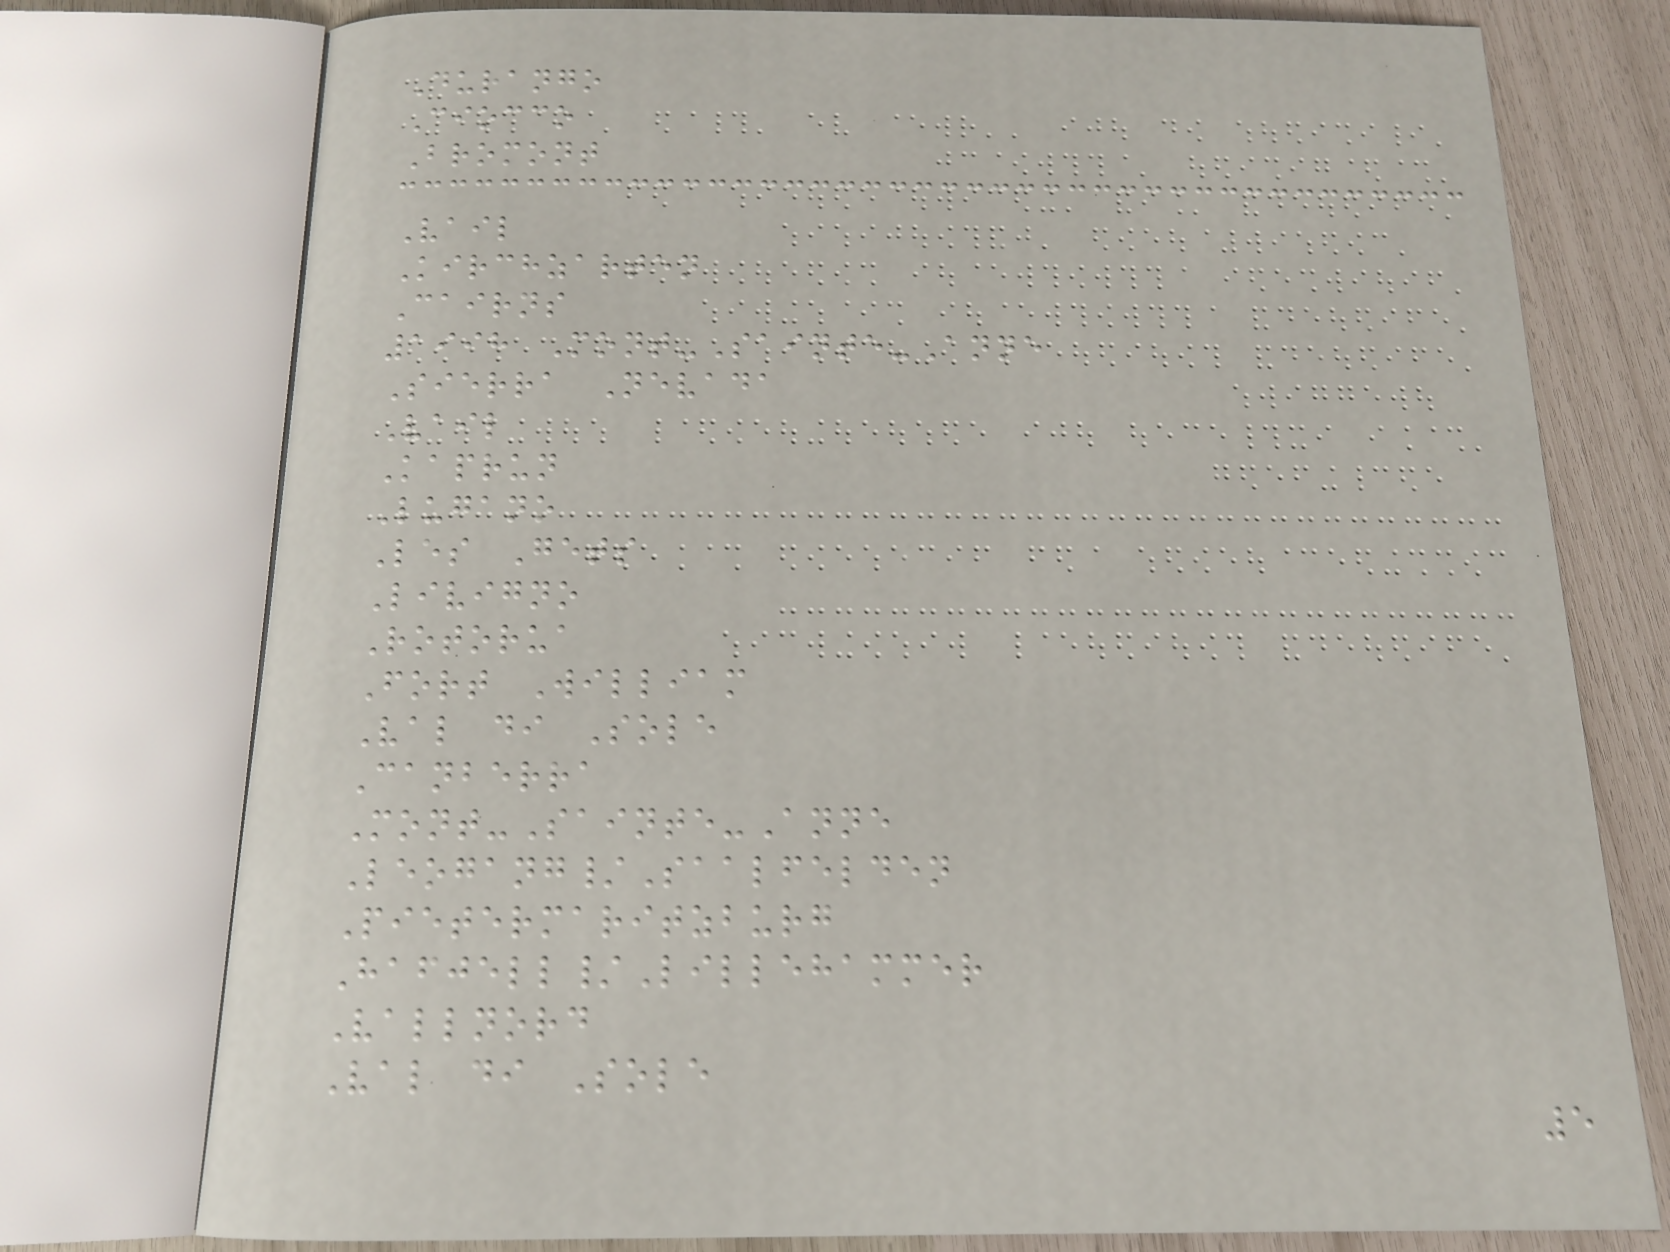Durango
Ciocco
Bromont
Vail
Kirchzarten
Cairns
1998 Mont-Sainte-Anne
Sierra Nevada
Vail
Kaprun
Lugano
Les Gets
Livigno
Rotorua
Fort William
Val di Sole
Canberra
Mont-Sainte-Anne
Leogang/Saalfelden
Pietermaritzburg
Hafjell/Lillehammer
Vallnord
Val di Sole
5
